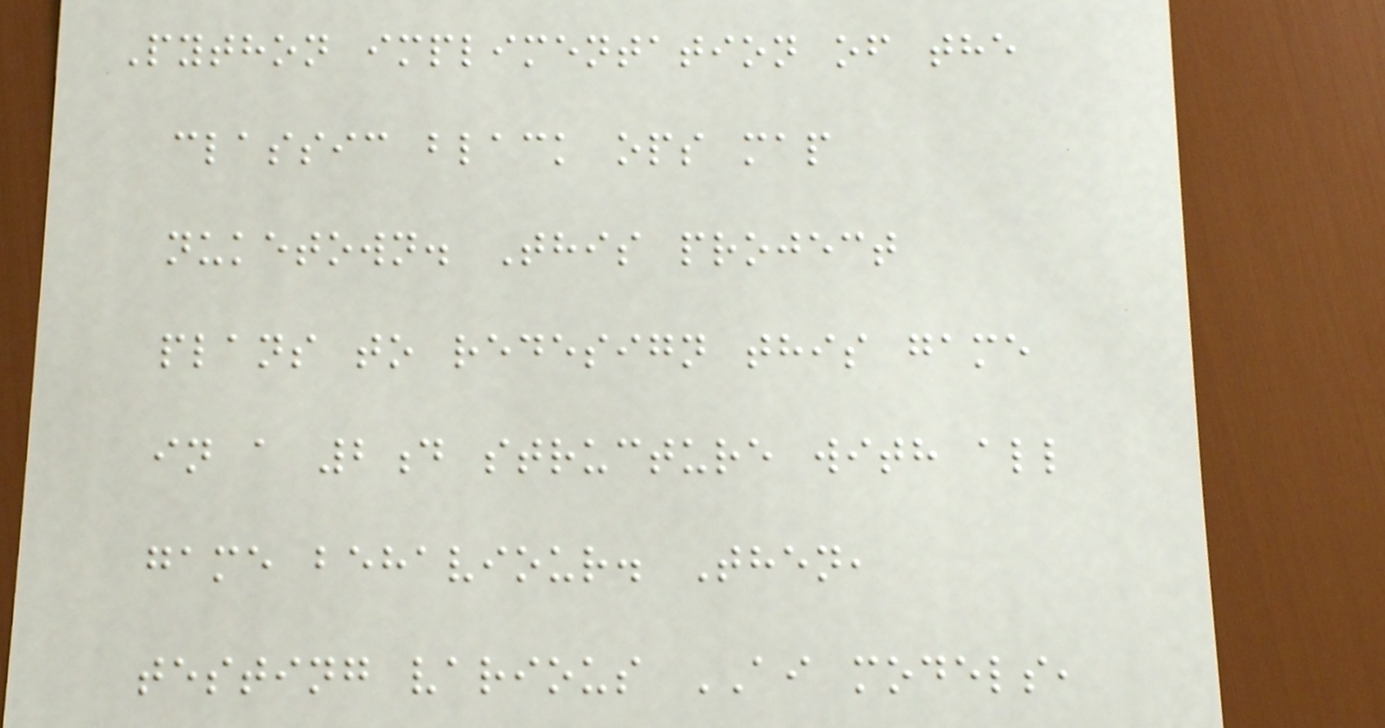Python implimentation of the
classic black ops map
nuketown. This project
plans to redesign this game
in a 2d structure with all
game behaviour. Then,
testing various AI models,
